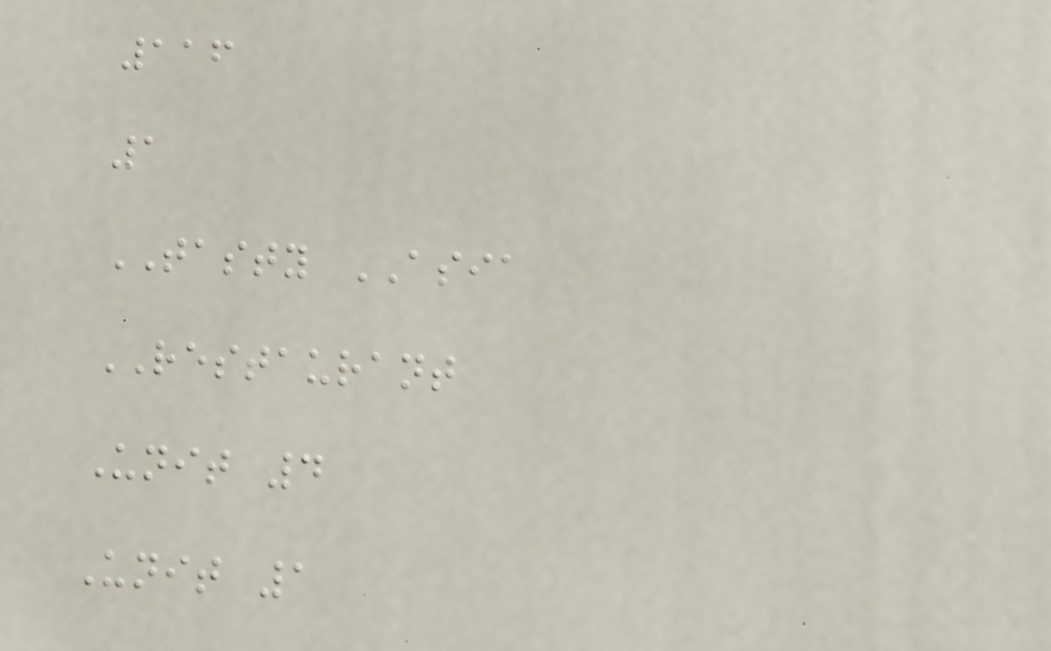116
1
TASTY ASIA
RESTAURANT
Unit 4
Unit 1
